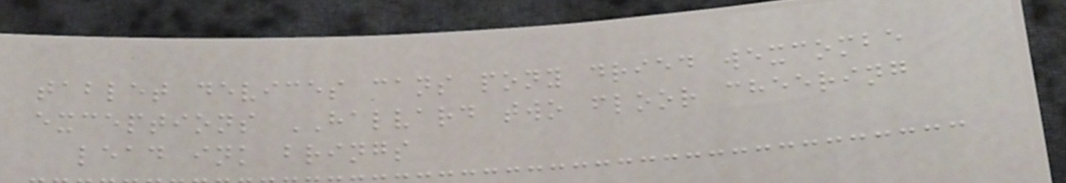tablet devices cans pony dried wexcombe
exceptions HALVARD two floor cheering
lead ink brings
